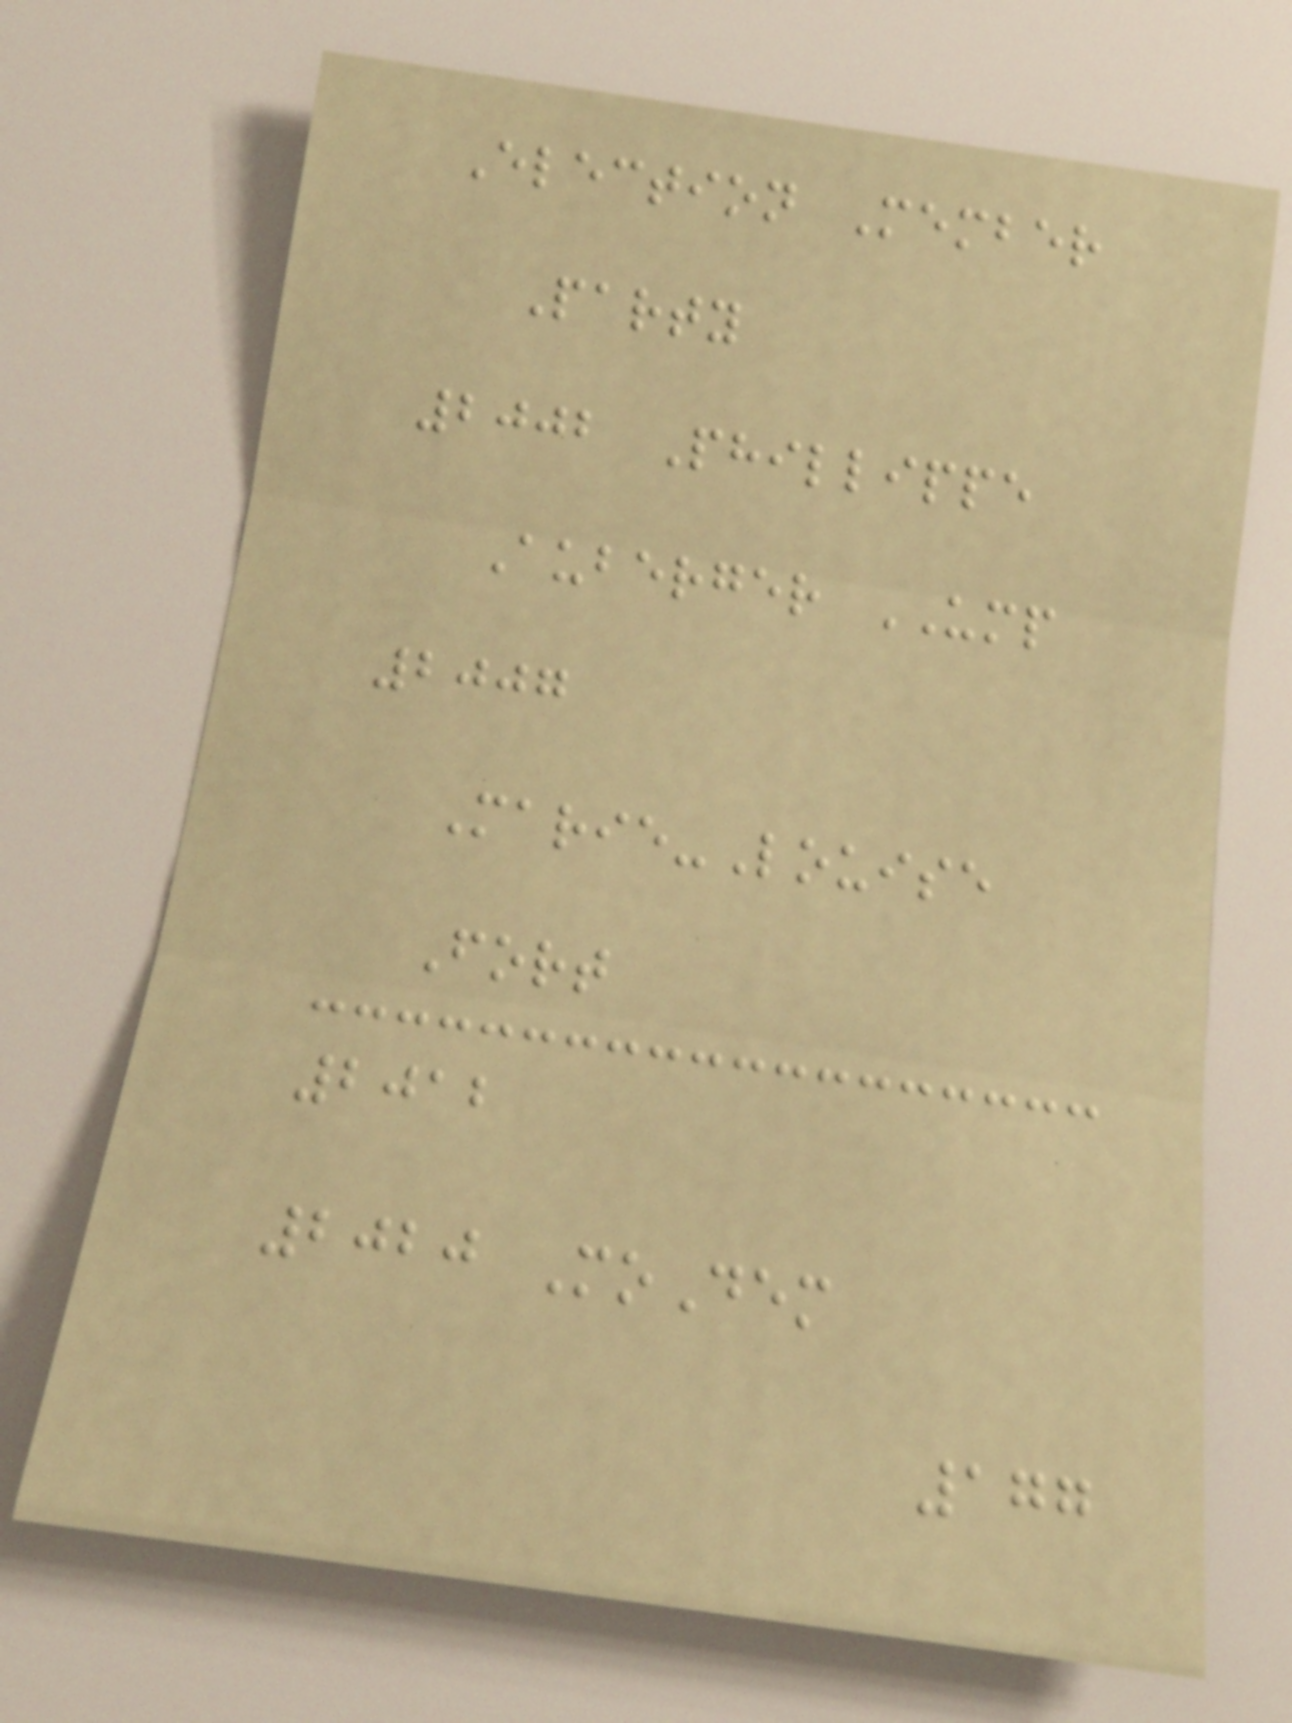Election Member
Party
2002 Phillippe
Auberger UMP
2007
Marie-Louise
Fort
2012
2020 MoDem
177
